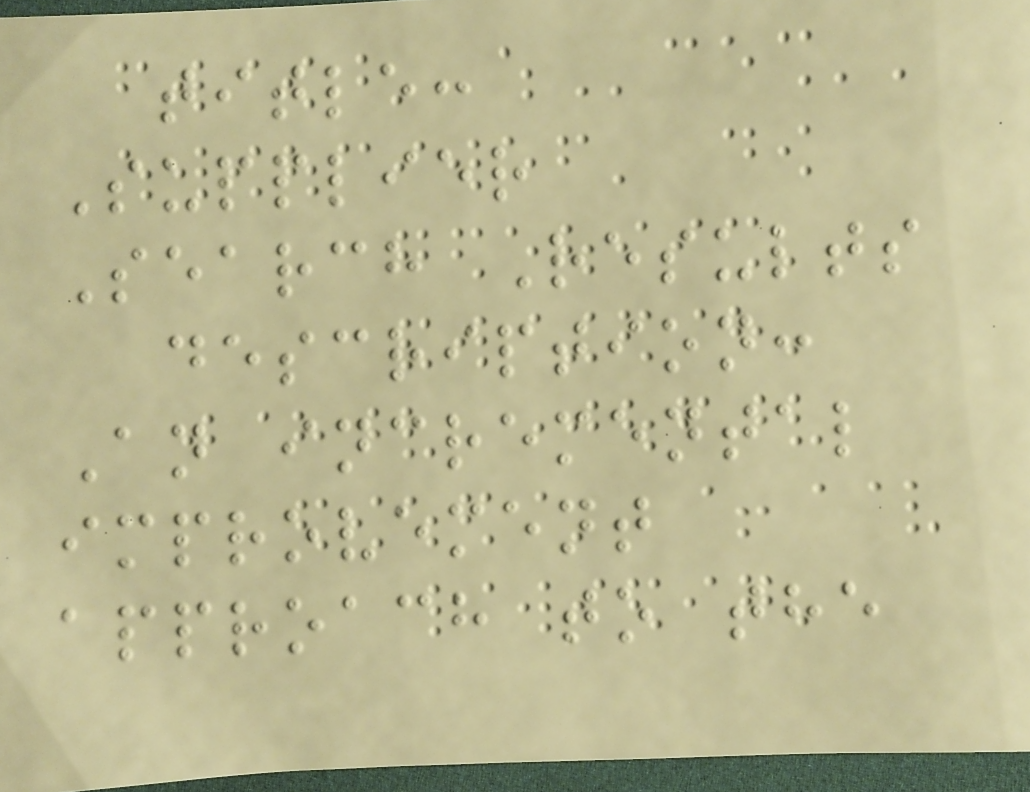title:
Supplier
Search Results
description:
An incremental
improvement
approach to the
